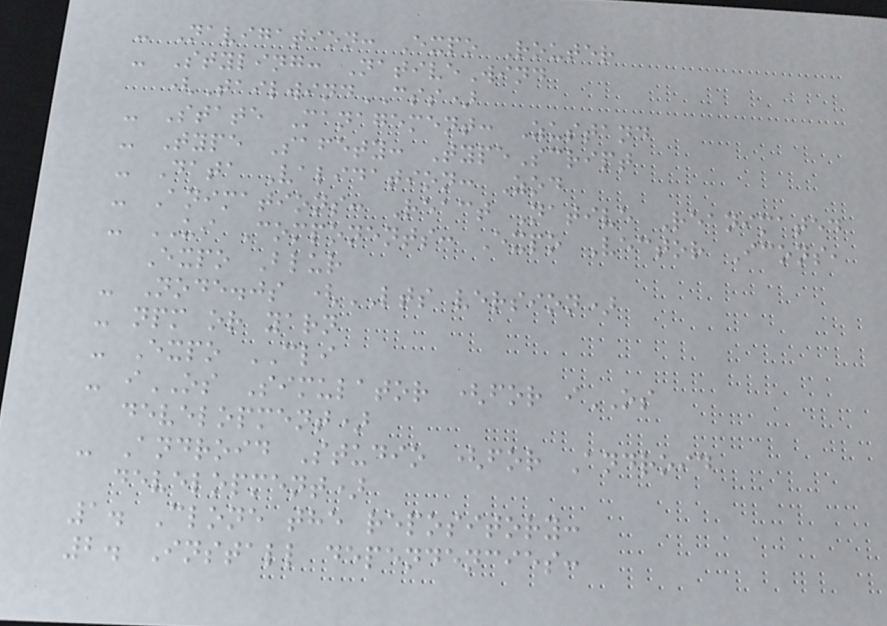- Navigation: Expo Router
- Styling: NativeWind
(TailwindCSS)
- State Management: Zustand
- Type Safety: TypeScript
- Data Validation: Zod
- Animations: React Native Reanimated
- UI Components: Expo Vector Icons,
Expo Blur
- Node.js (LTS version)
- npm or yarn
- Expo CLI
- iOS Simulator (for iOS
development)
- Android Studio (for Android
development)
1. Clone the repository:
2. Install dependencies:
